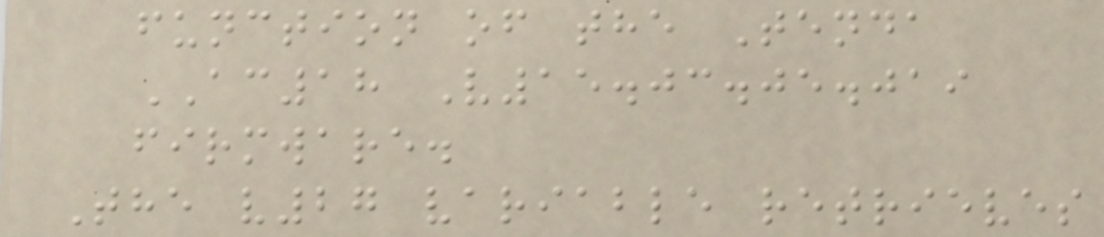function of the Tenda
AC18 V15.03.05.019
firmware.
The v27 variable retrieves
